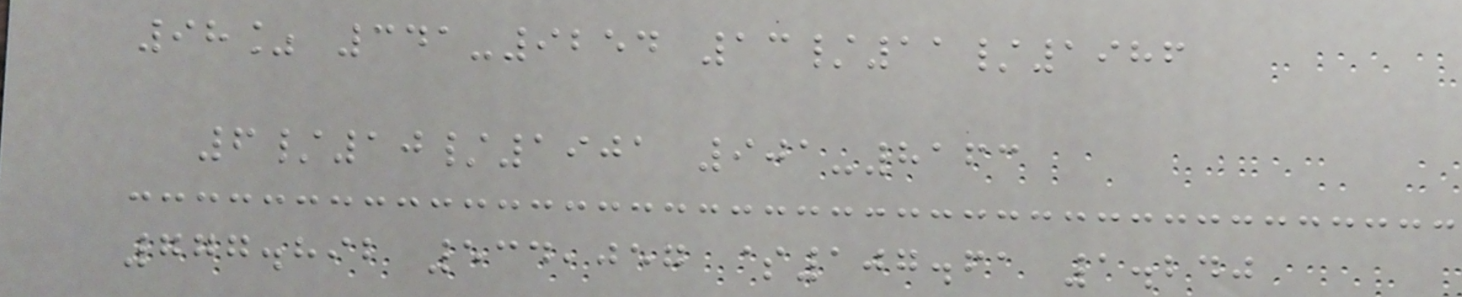98% 341-9254 13/11/1986
6/10/1901 901-8163
777.892 534,057 $107.61 1.240
